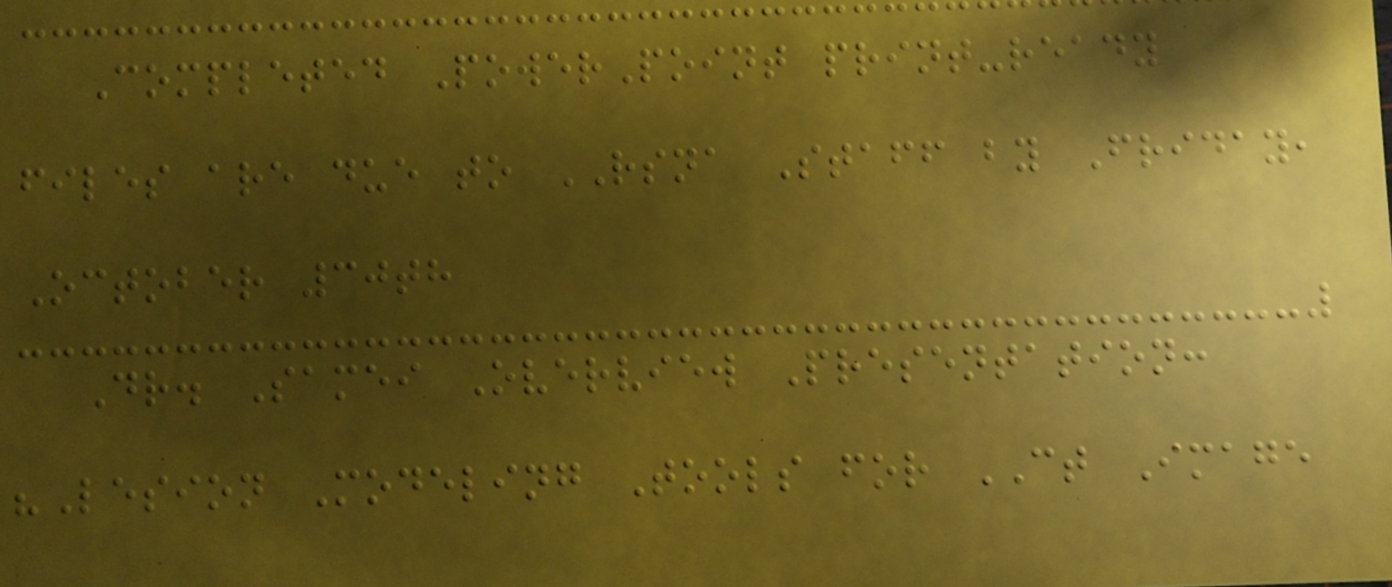Completed PowerPoint print-ready
files are due to RSNA Staff by Friday,
October 30th
Dr. Samei Overview Presentation:
"Lesion Modeling Tools for CT Image
